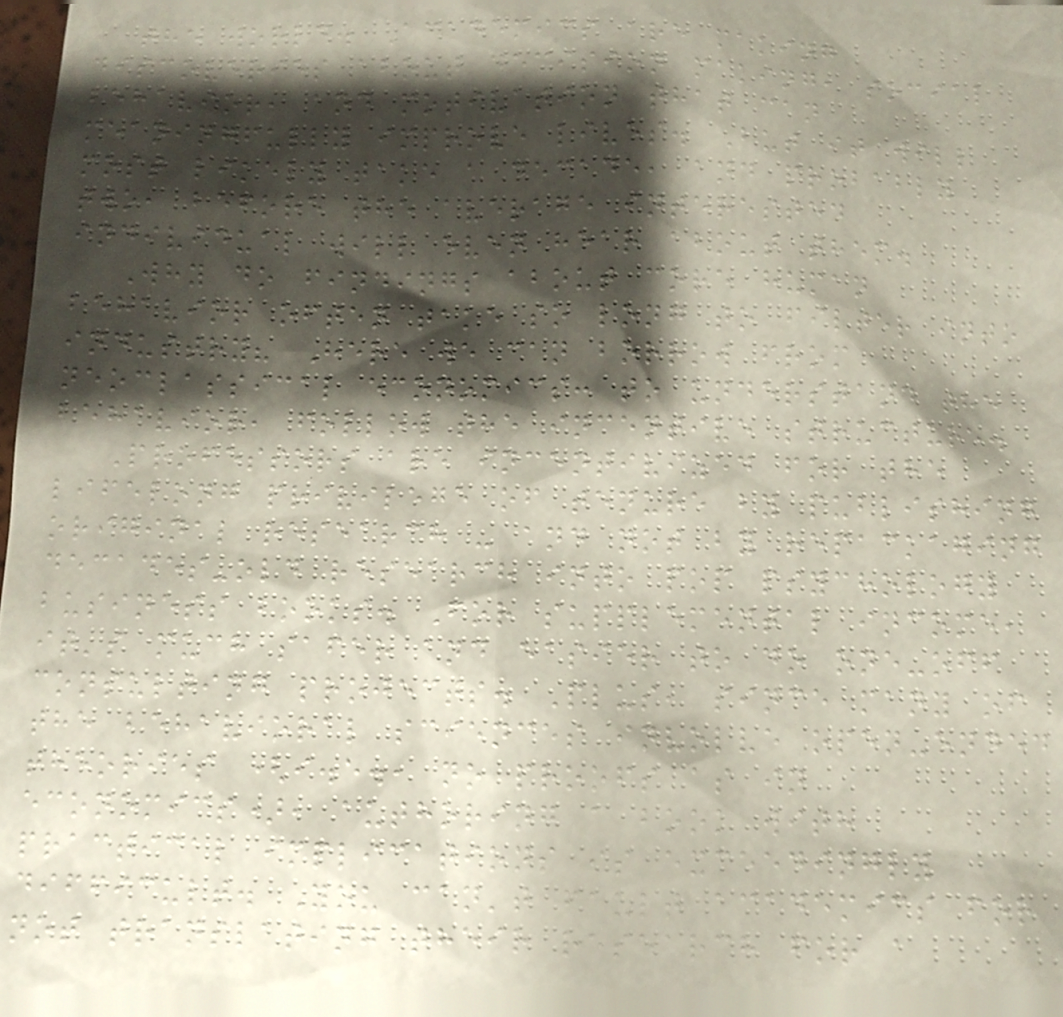the world. Academics are making
discoveries about decision making, social
behavior, and motivation that can
meaningfully improve lives. But it will
most likely take a decade, and probably
two, before the average interested
individual will even hear about them.
Why do findings about core human
behavior often take so long to filter into
industry? Here we can borrow from
neoclassical economics: to understand the
behavior, follow the incentive structure.
Professors are incentivized for the
lifelong privilege of tenure by publishing
original research - and not by repackaging
decades-old research into pop psychology
business books. For supplemental income,
it's much safer and easier to do one-off
consulting projects. Plus, since many of
the behavioral sciences involve open-ended
theories (i.e., no proofs as in
economics), authoring a book with
practical implications is exceedingly
difficult. You can't fault academics for
not translating their research for a
